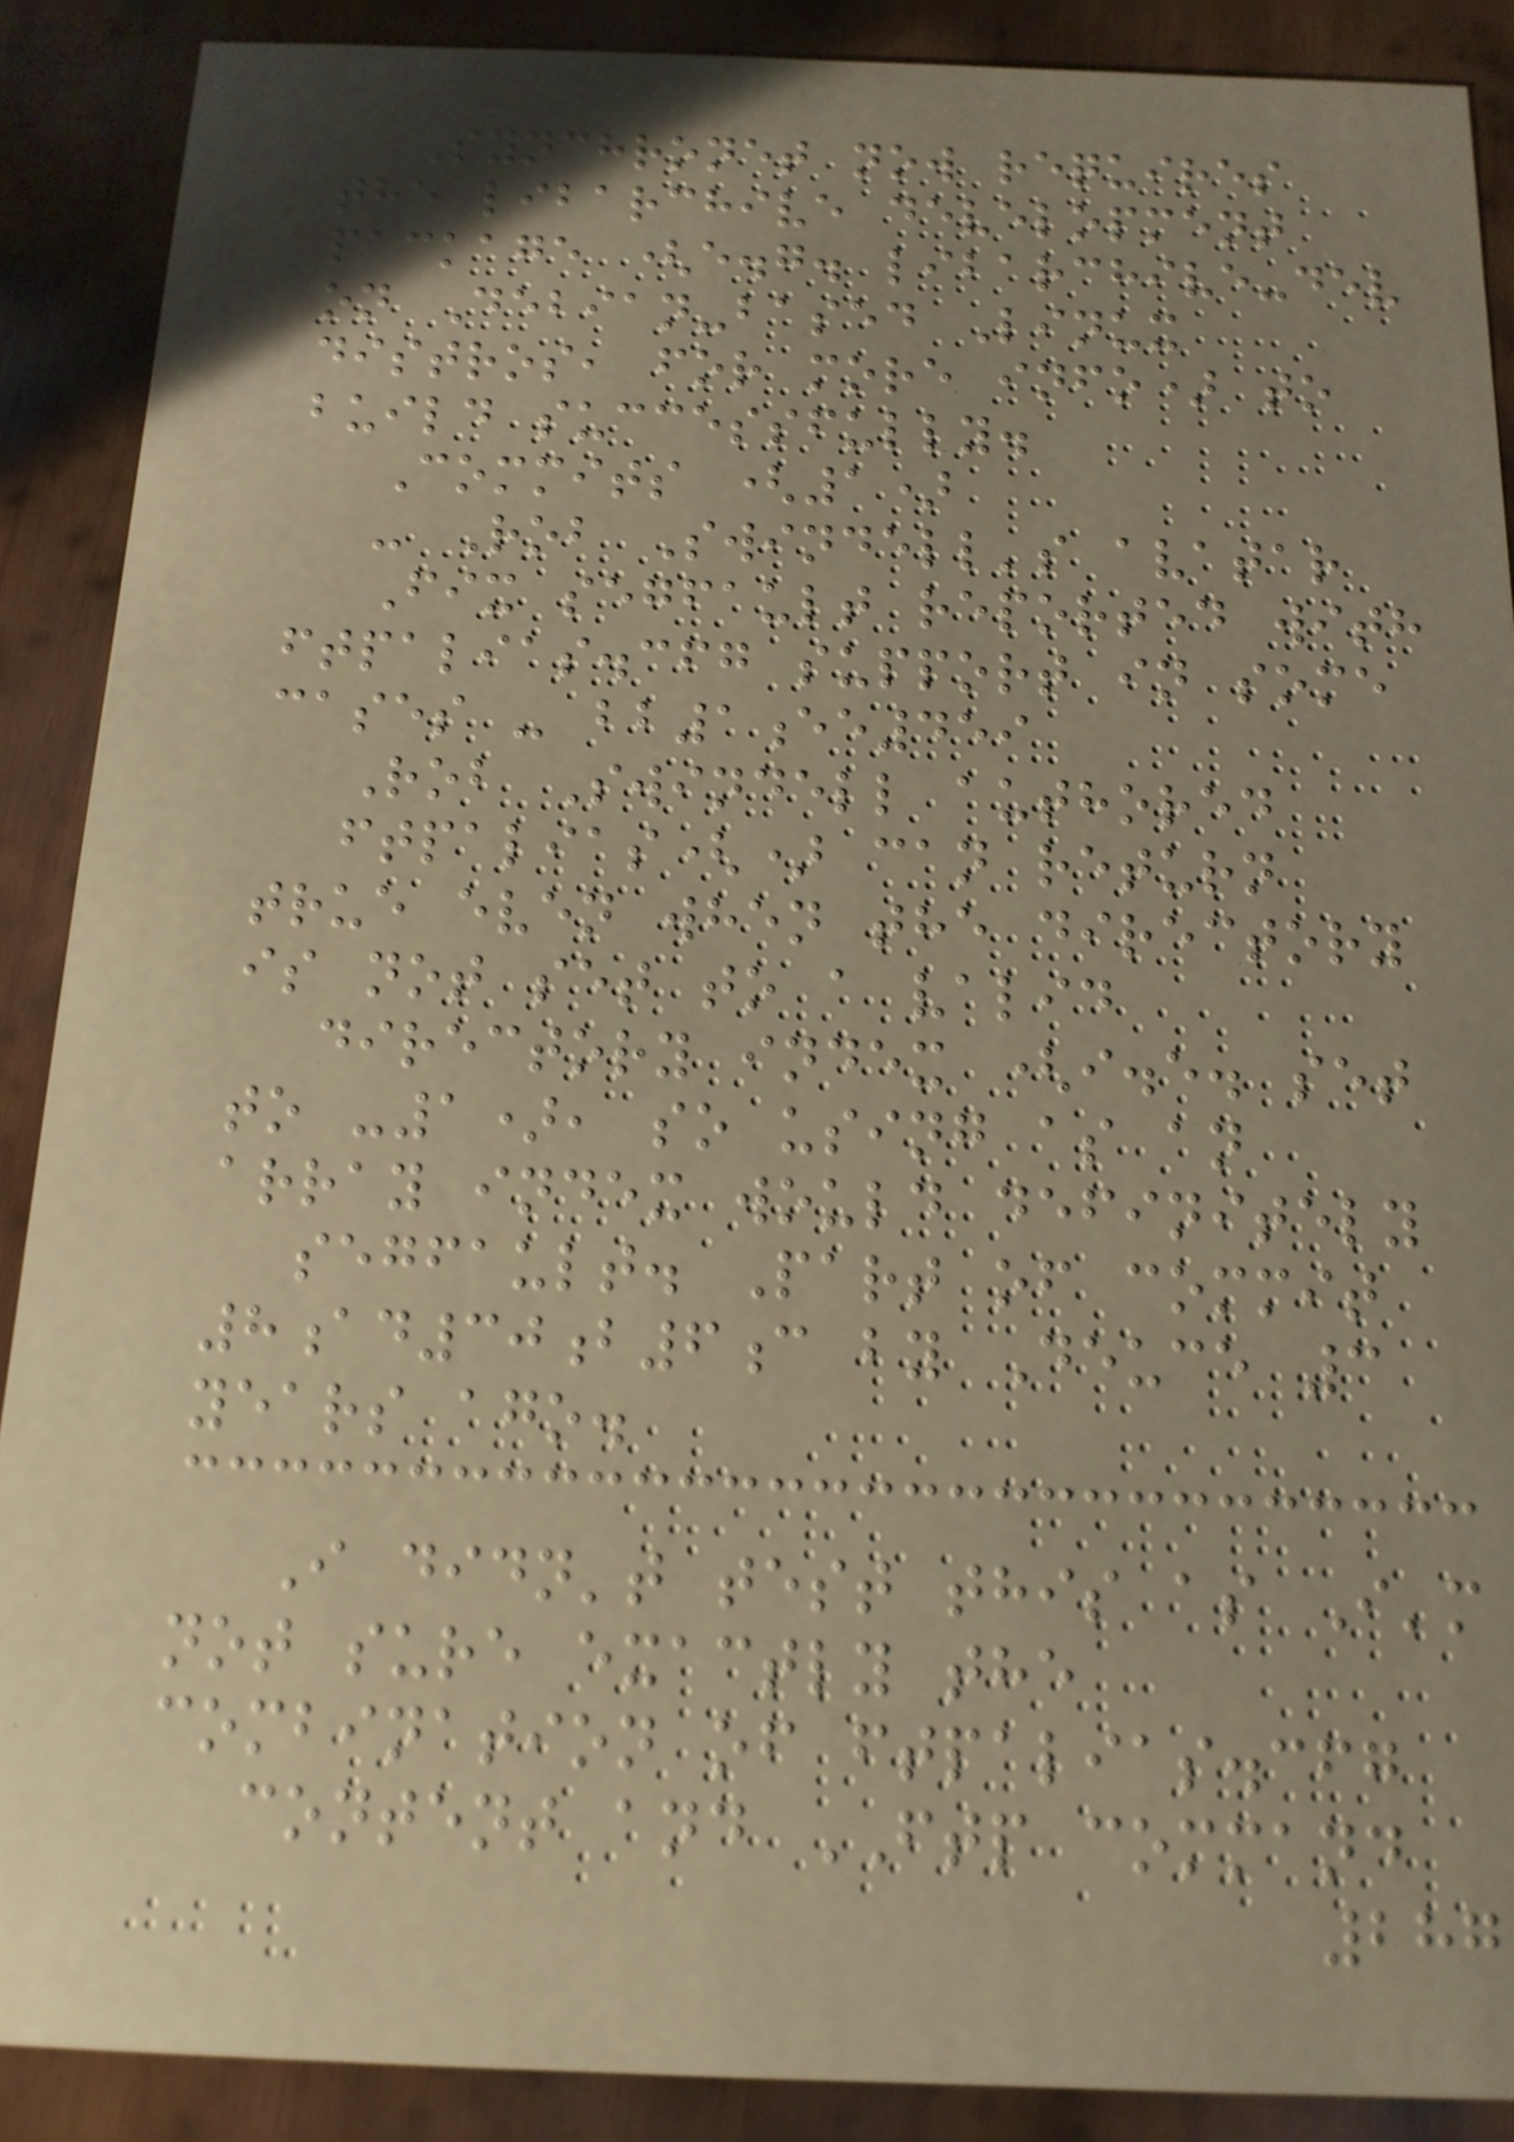Synchronet now requires
the libarchive development
package (e.g. libarchive-dev
on Debian-based Linux
distros, for more info) to
build successfully.
Commits (1)
- Rob Swindell's avatar
Fix segfault reported with
ftpalias.cfg support in some
cases - bb1ee459
Rob Swindell authored
ftpalias() can return
true even when the directory
is not set to a valid
directory index (i.e. set
to -1), so using as an
array index would definitely
segfault. Part of commit
8ad30b6c by Deuce 3
years ago.
I didn't test this as I'm
not sure exactly the
combination of ftpalias.cfg
content and FTP command
287
